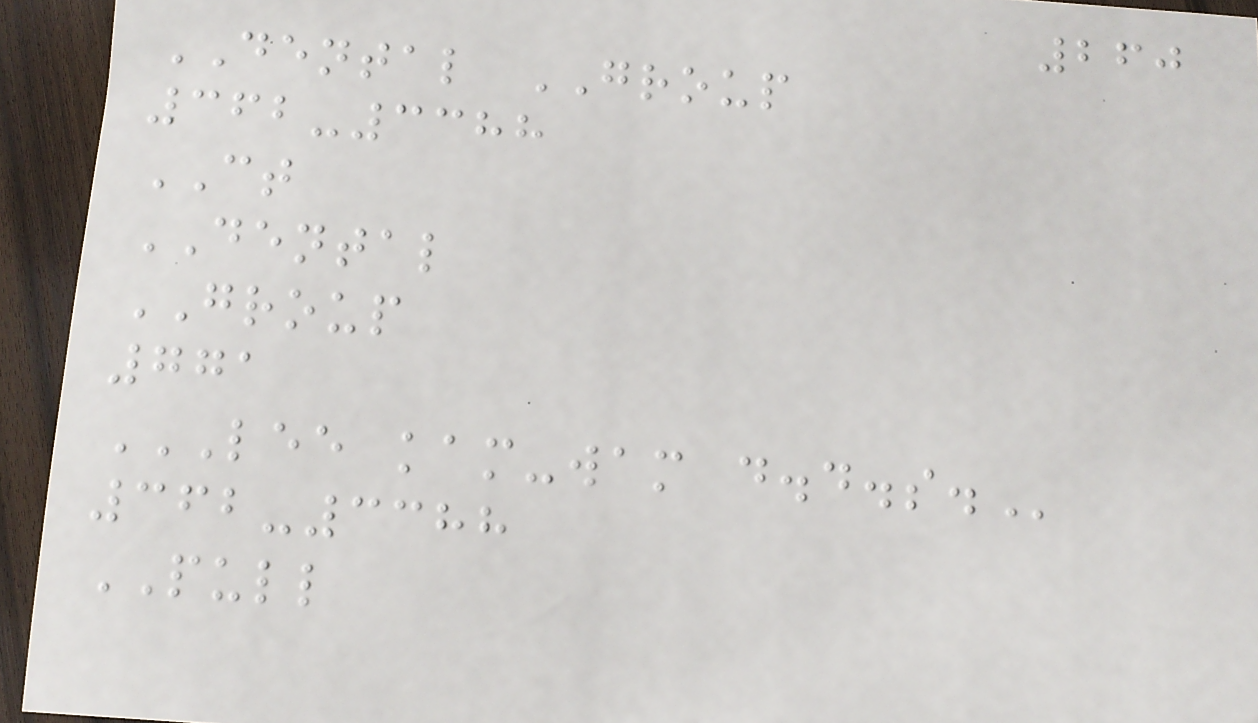260
DENTAL GROUP
362-3388
CT
DENTAL
GROUP
771
LEE KAM-WAM D.D.S.
362-3388
PULL
